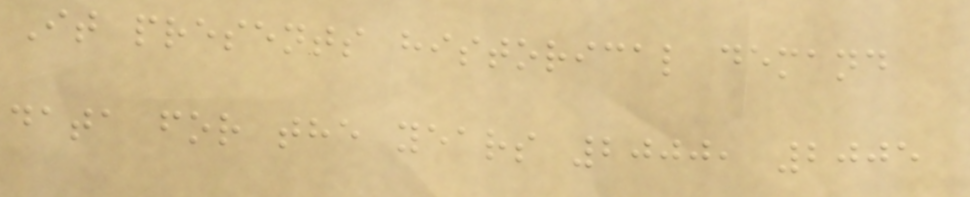It presents historical demand
data for the years 2000, 2005
